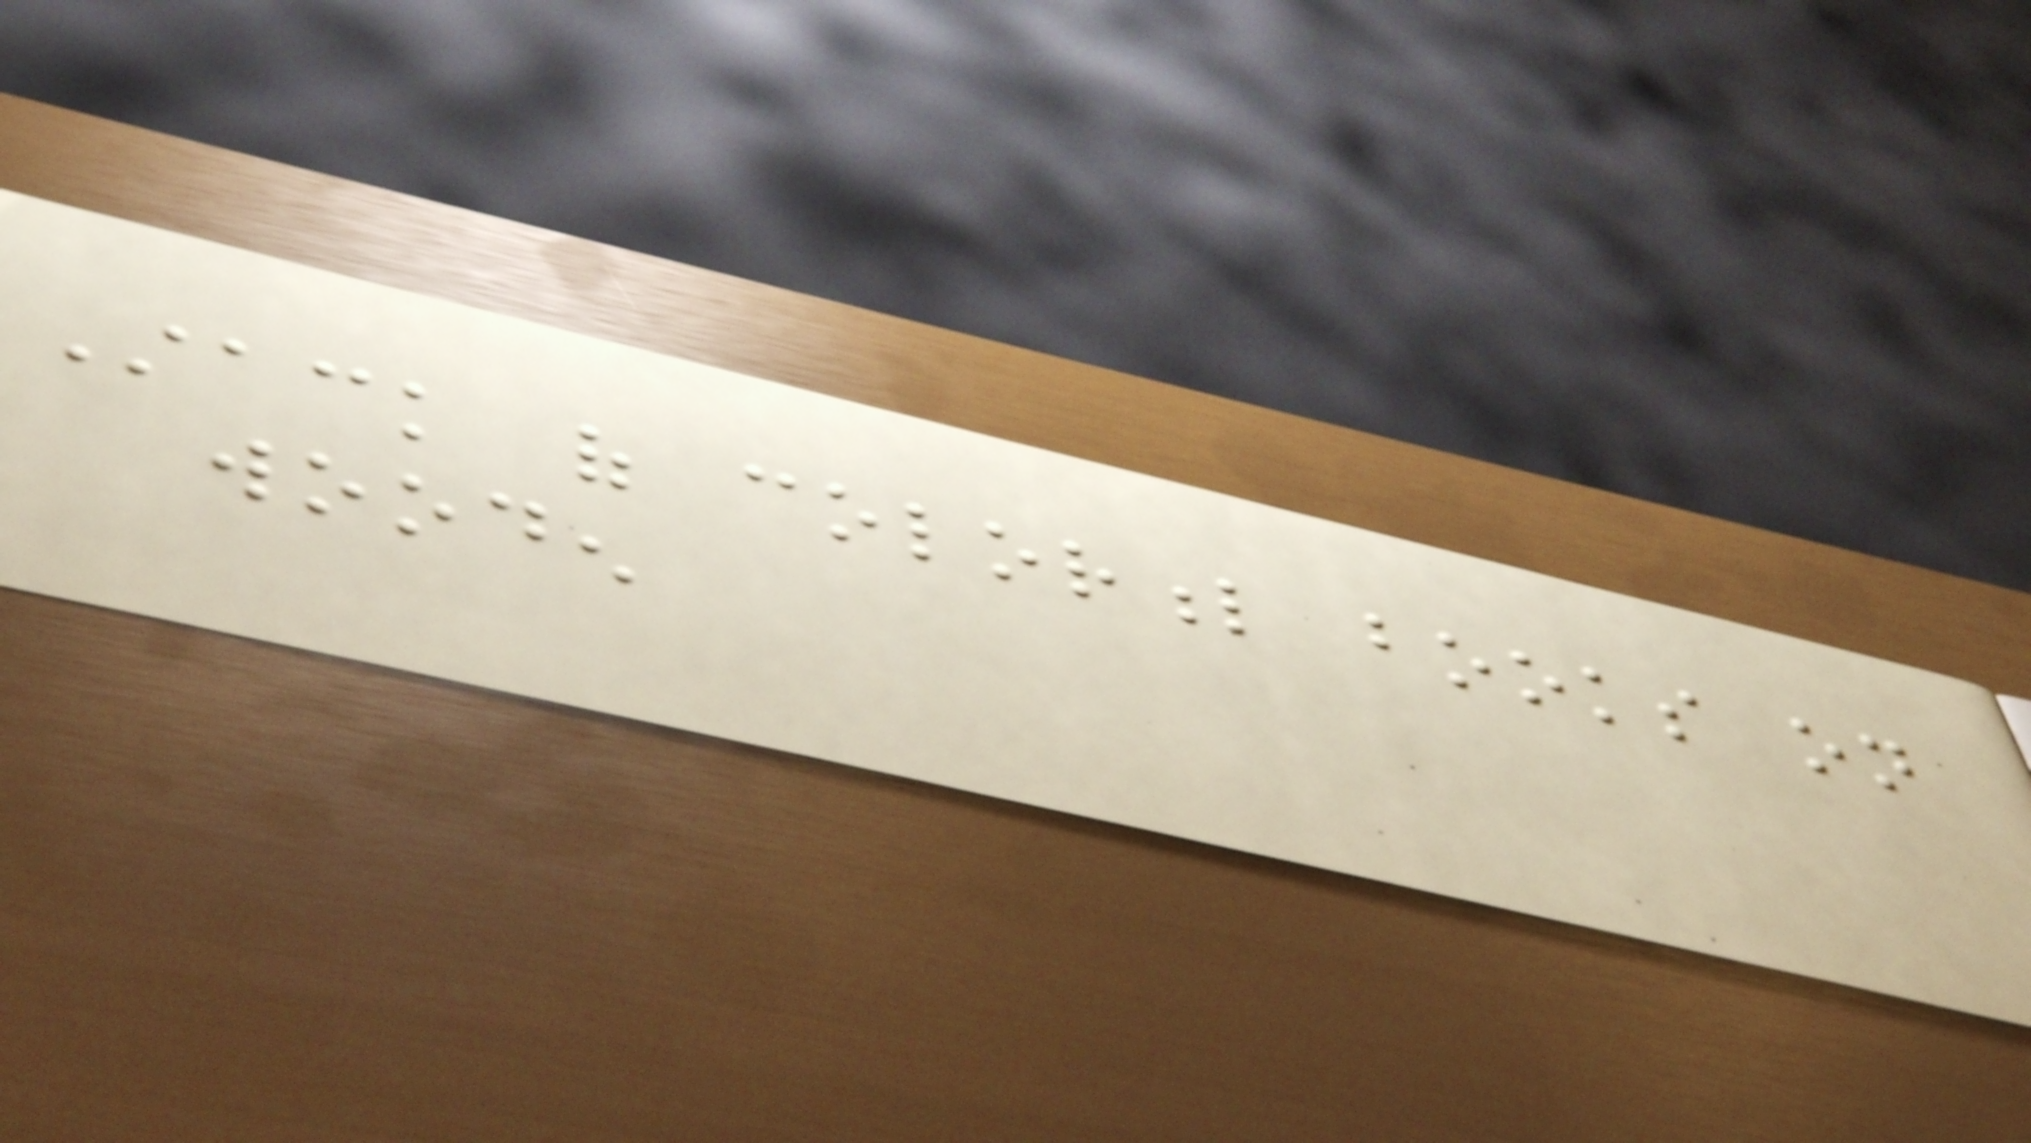Stack of colorful books on
wooden
